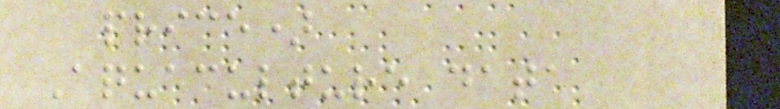price)
Aquaculture data
